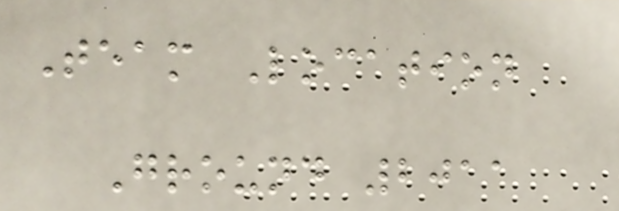Team Location
Ground 2011
